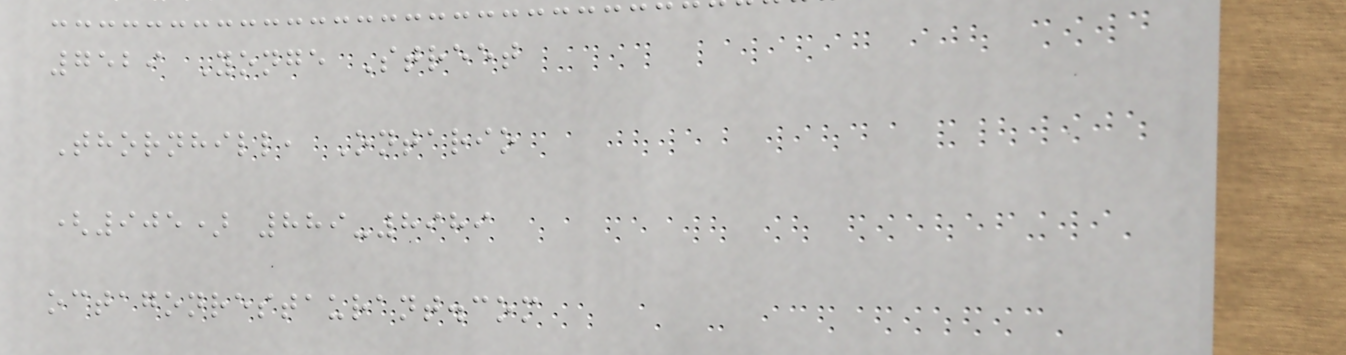7529 Yonge Street
Thornhill, Ontario
(905) 889-8989
octagonrestaurant.com
